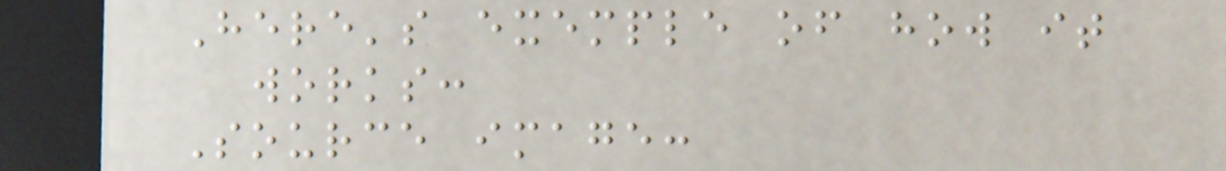Here's exemple of how it
works:
Source image:
